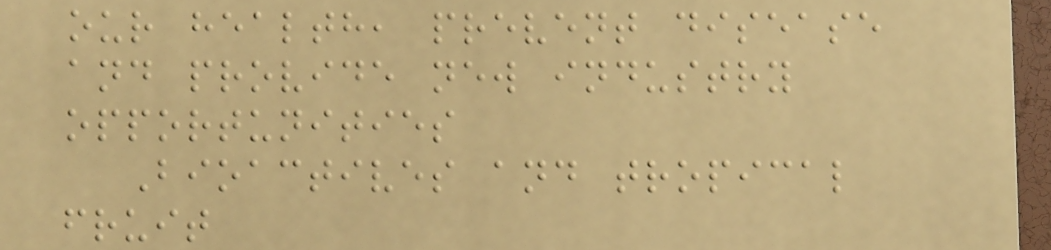our health, prevent disease
and provide new industry
opportunities
Bioactives and tropical
fruit
